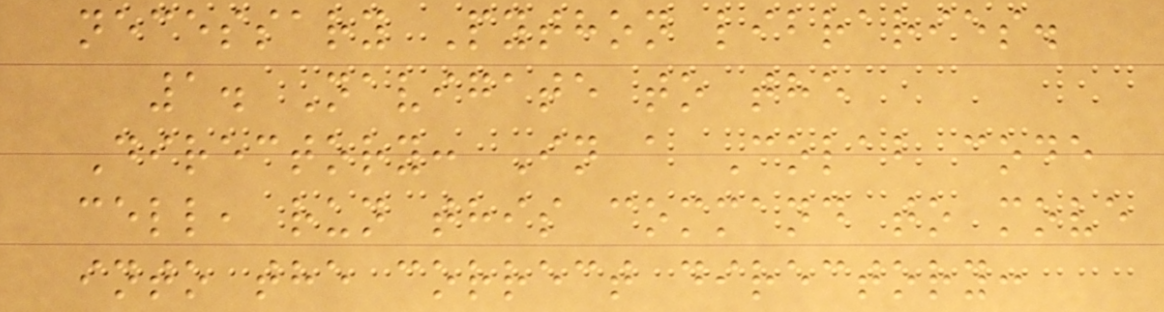necessary Python libraries.
1. Navigate to the
Directory: In a Colab code
cell, run this command to move
into the correct directory:
